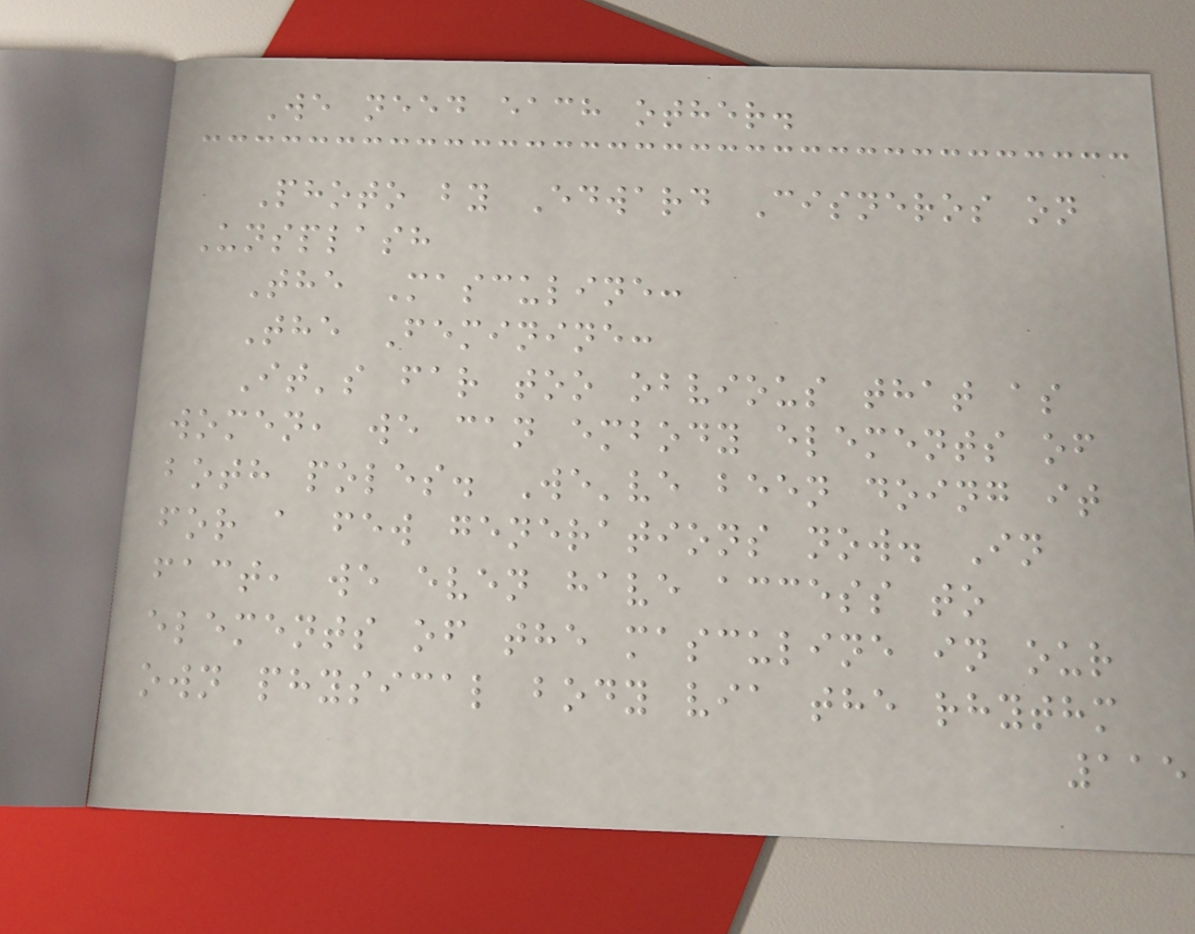We need each other.
Photo by Edward Cisneros on
Unsplash
The Masculine:
The Feminine:
It's far too obvious that as
women, we can embody elements of
both poles. We've been doing it
for a few generations now. In
fact, we even have access to
elements of the masculine in our
own physical body via the rhythm
115
